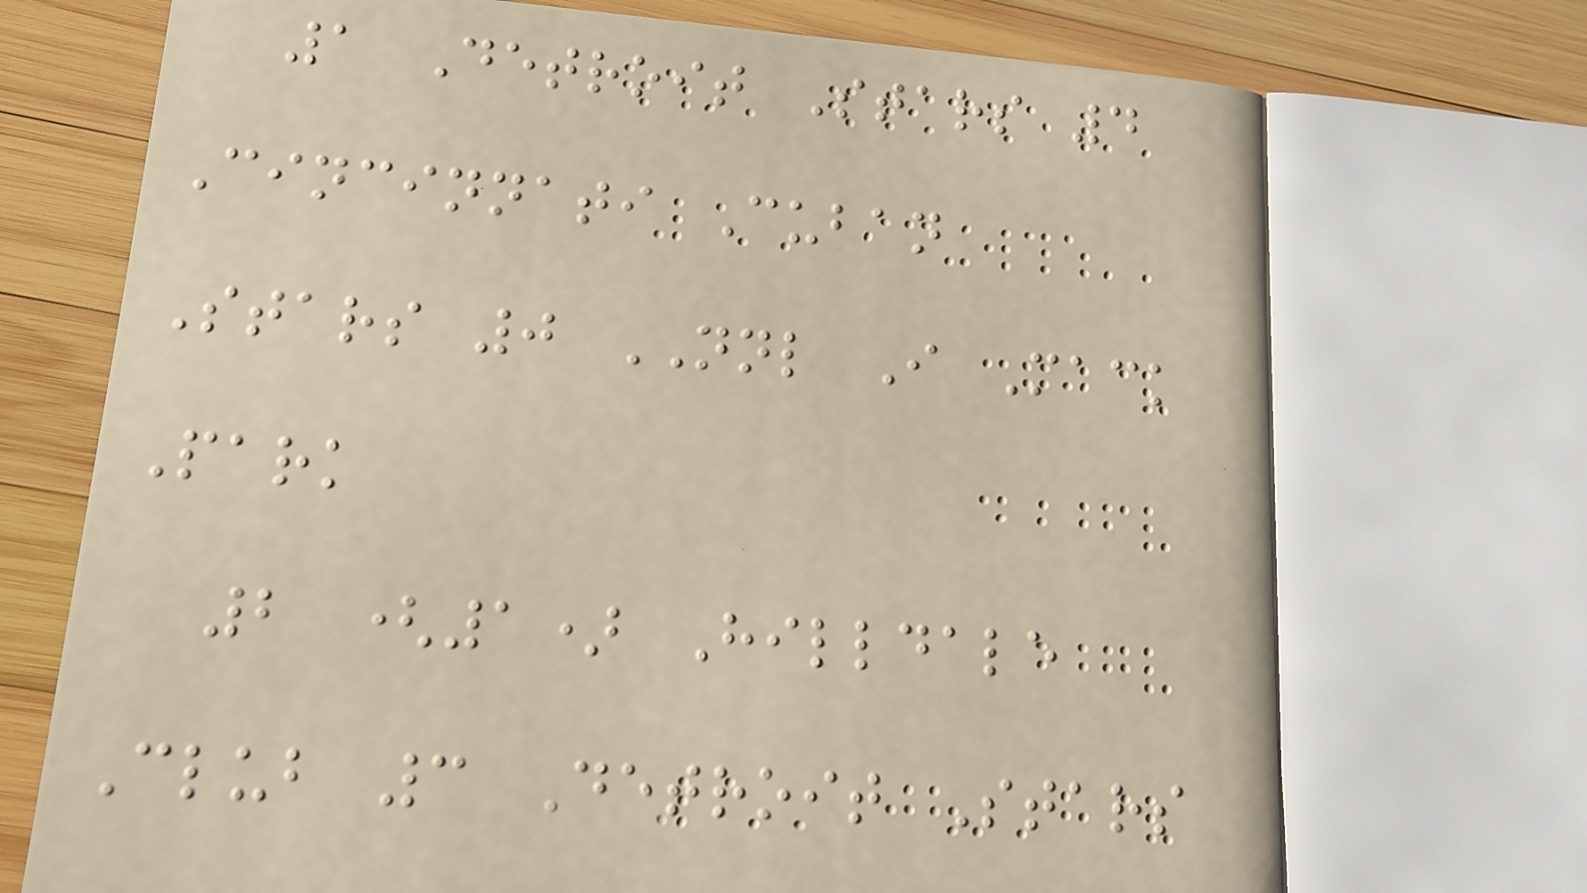1 Detroit Stars 4
Cincinnati Cuban
Stars 0 NNL I Mack
Park
2 (1) Hilldale
Club 3 Detroit Stars
